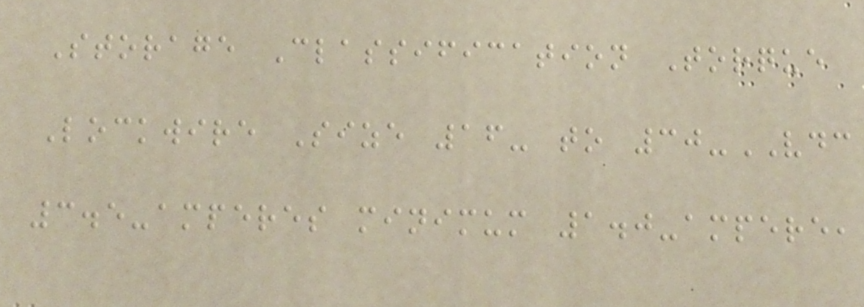Storage Classification Torque
Lockwire Size 16- to 30-VDC
3.5-amperes minimum 1.0-ampere,
